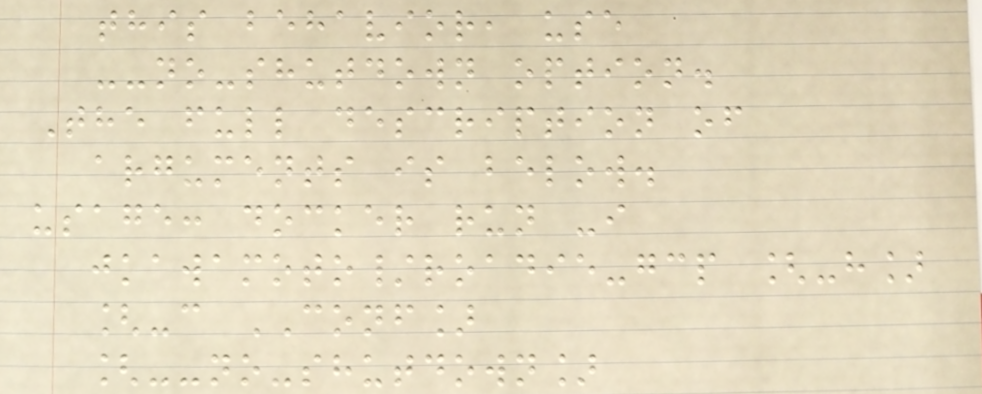this behavior, use
--no-shutdown option.
The full description of
arguments is below.
usage: docker run -i
jkawamoto/roadie-gcp [-h]
[-c CONF]
[--no-shutdown]
